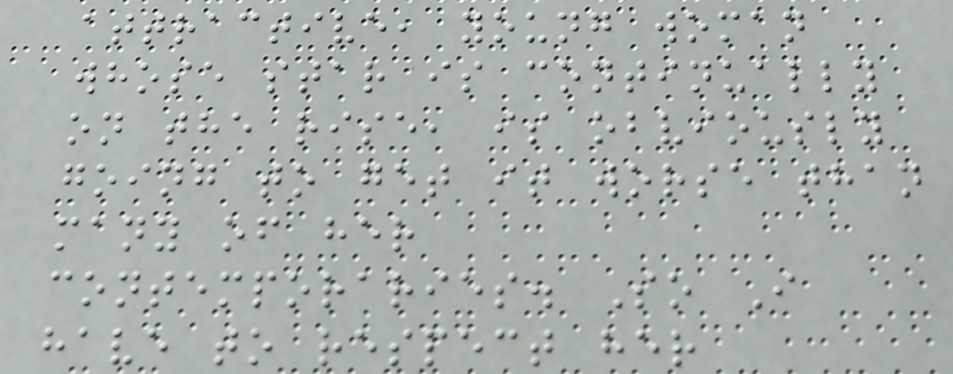attractive, young woman
whose star is continually
on the rise, is obviously
going to get it worse than
many of her
contemporaries. So I
have to respect her
